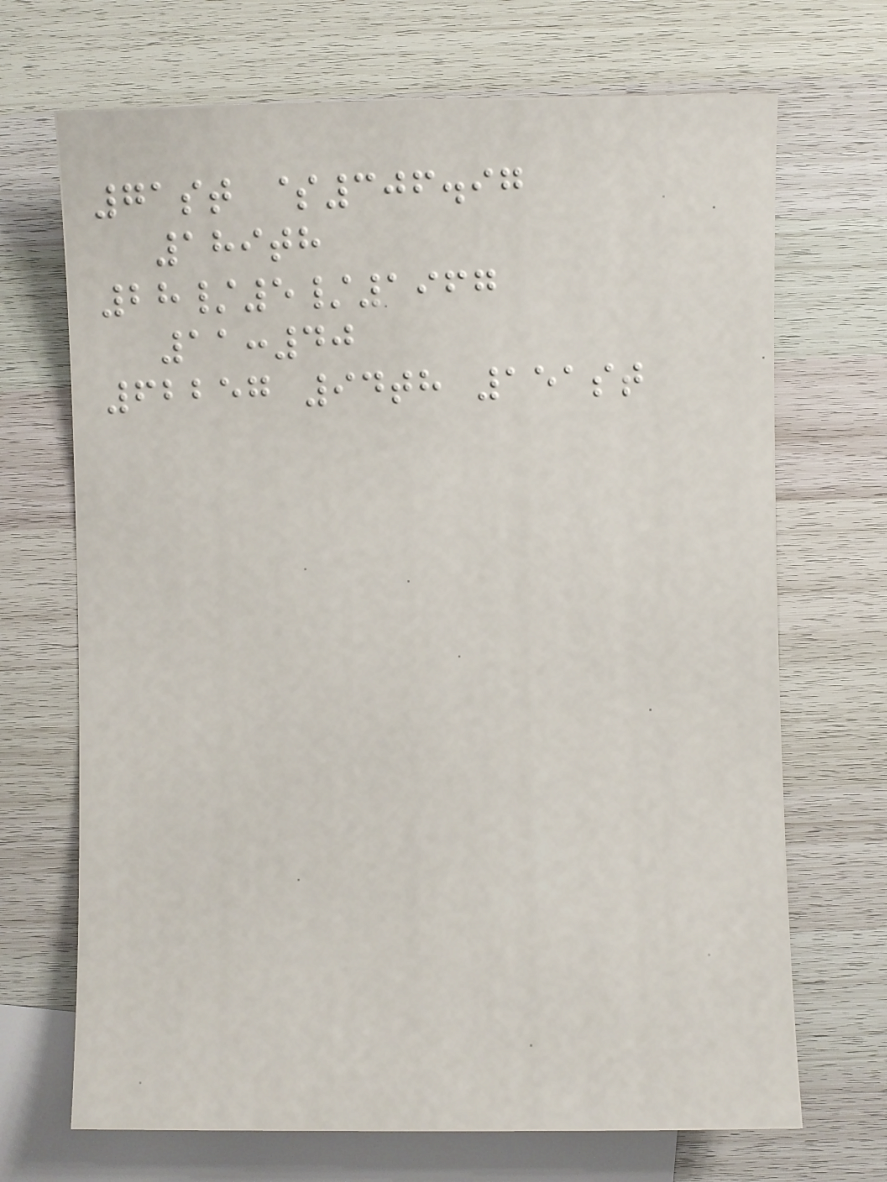71st $306.97
189th
28/5/1967
11:40
62257 94th 151st
